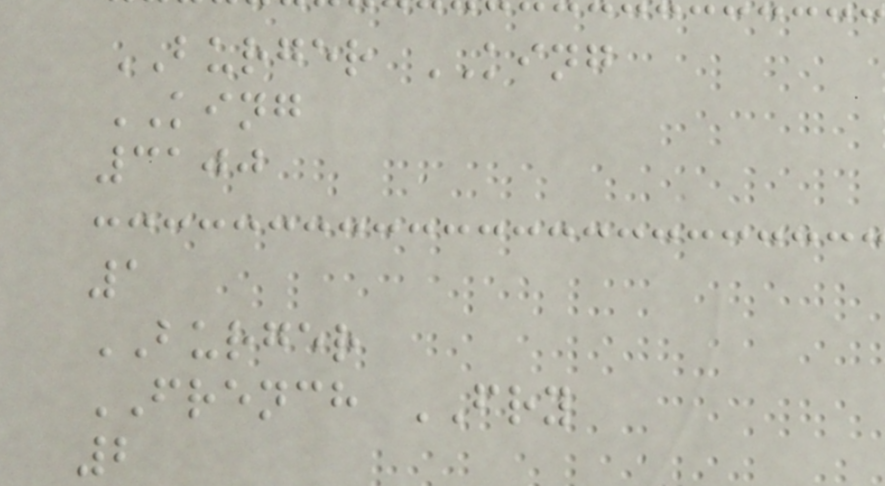BURGER KING
KING
3100
1
BURGER
FRENCH FRY
2
